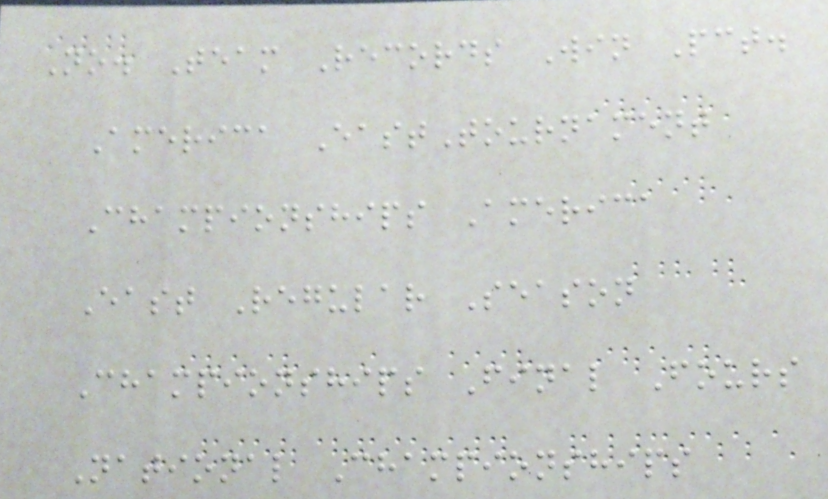No. Team Records Win Pct.
America EastTournament
Championships America
East Regular Season
Championships Final Fours
National Championships
